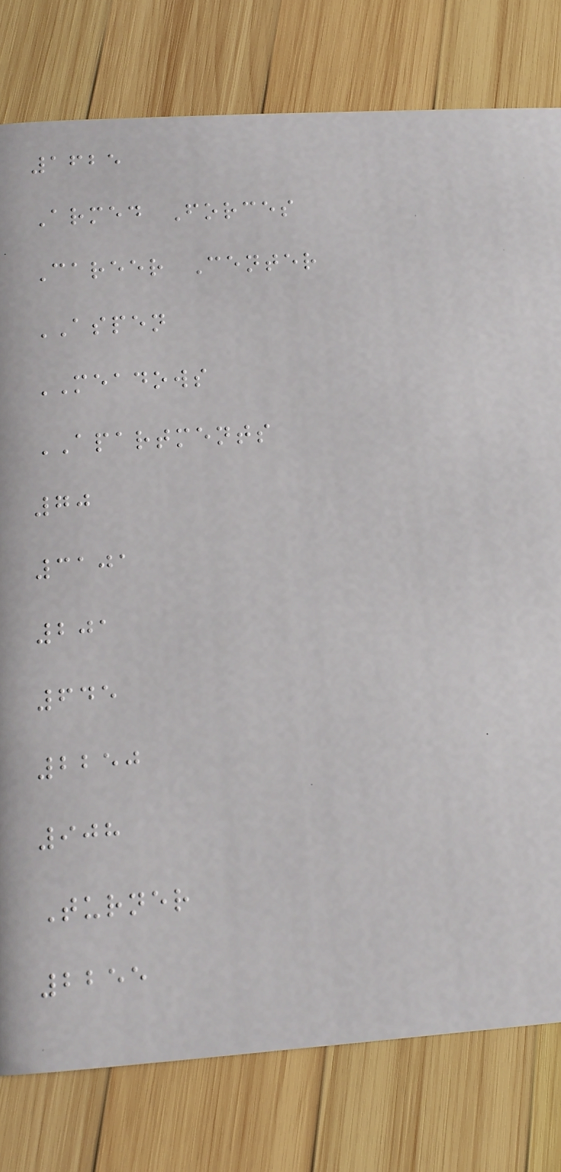1625
Armed Forces
Career Center
ASPEN
MEADOWS
APARTMENTS
70
3101
201
645
2250
908
Turner
2255
